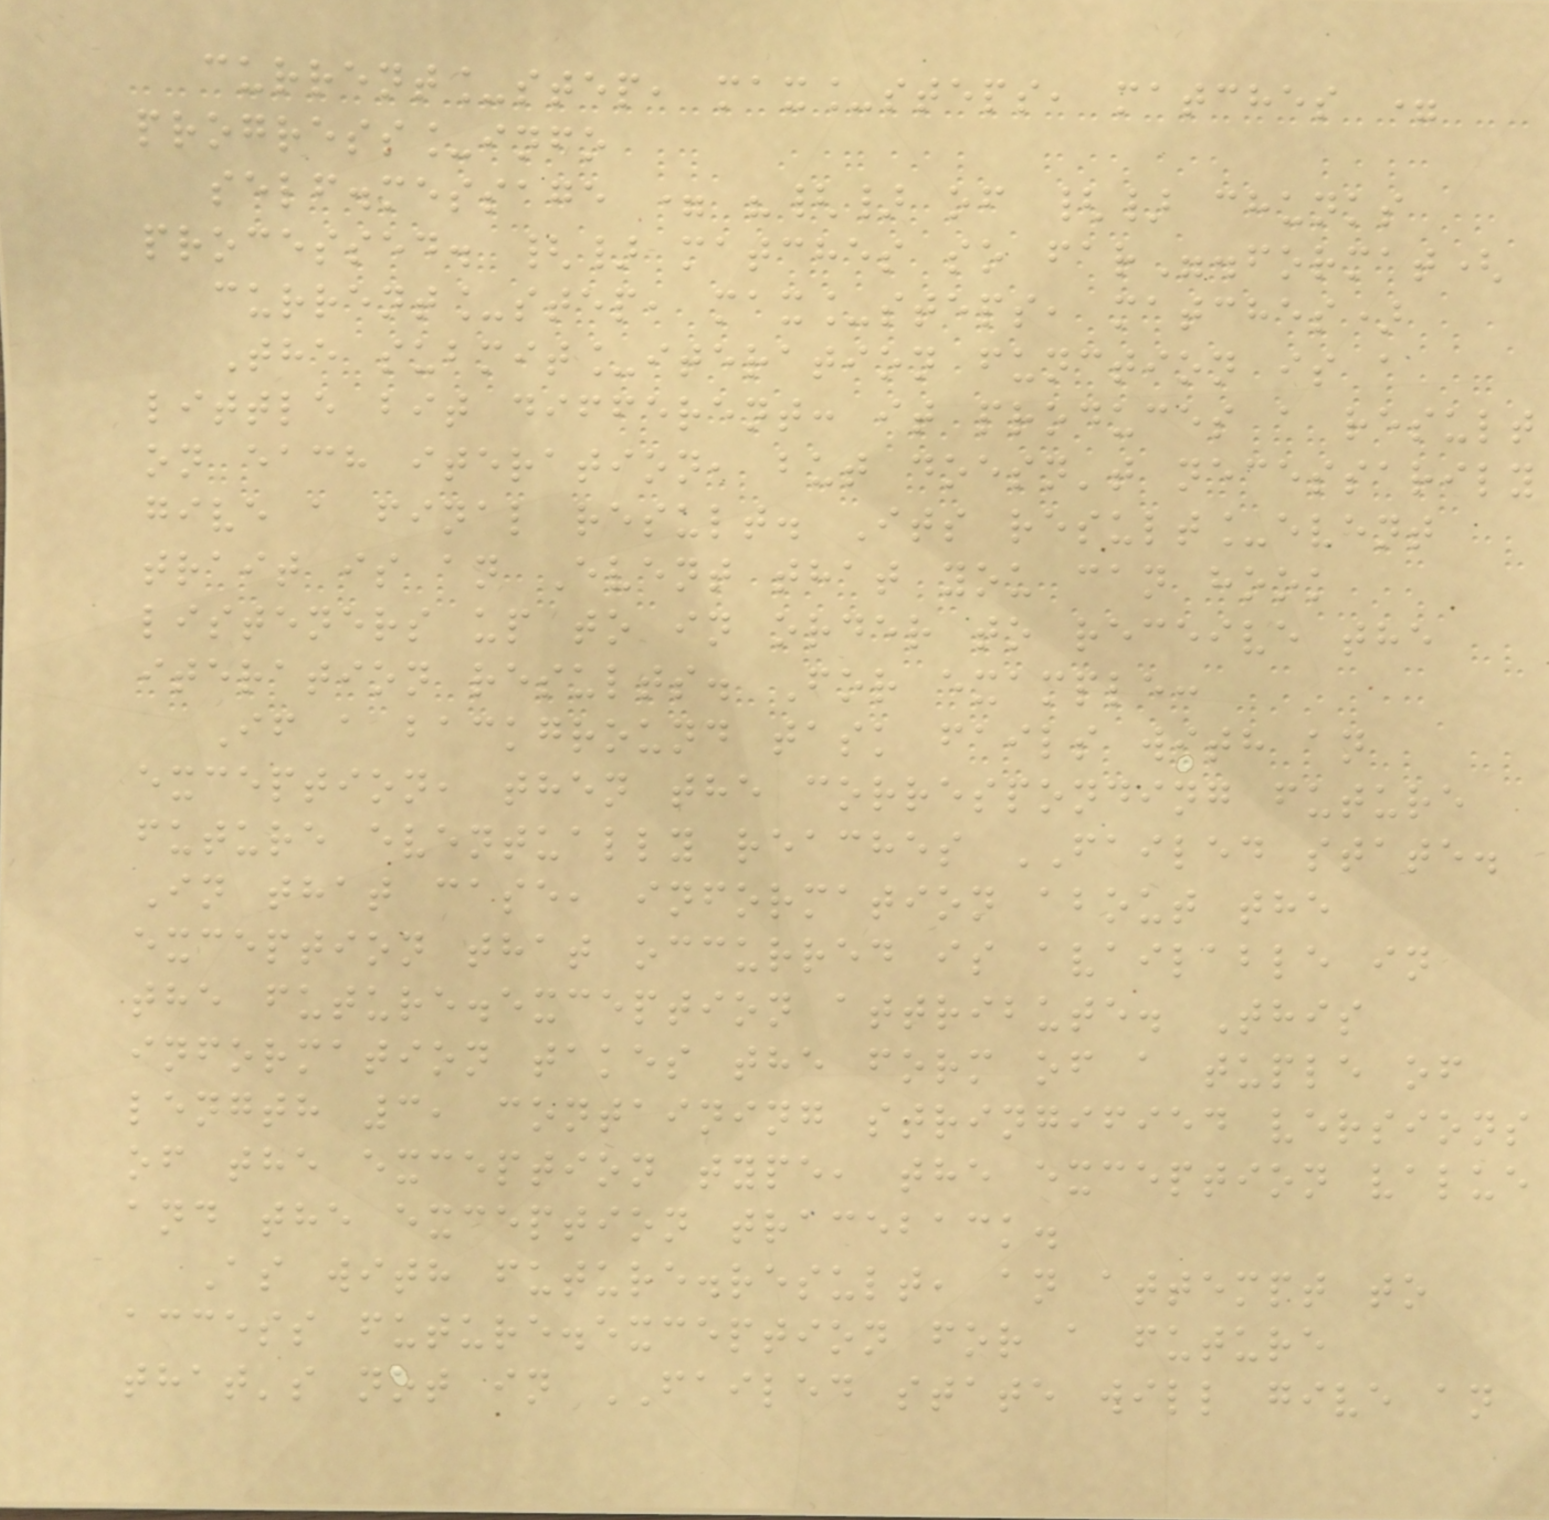current_step, max_steps, matches =
progress_info
self.message = "{} of {} chunks
processed. {} matches so far".format(
current_step, max_steps, matches)
The submit_iteration function is a
little bit different: it produces a result
on each iteration, but doesn't necessarily
give a final result. Its result_event
trait is an Event that you can hook
listeners up to in order to receive the
iteration results. For example:
If a background task fails with an
exception, then the corresponding future
future eventually reaches FAILED state.
In that case, information about the
exception that occurred is available in
the future.exception attribute. This
information takes the form of a tuple of
length 3, containing stringified versions
of the exception type, the exception value
and the exception traceback.
As with future.result, an attempt to
access future.exception for a future
that's not in FAILED state will give an
